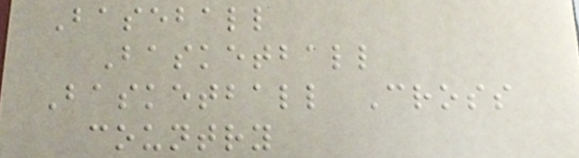Baseball
Basketball
Basketball Cross
country
